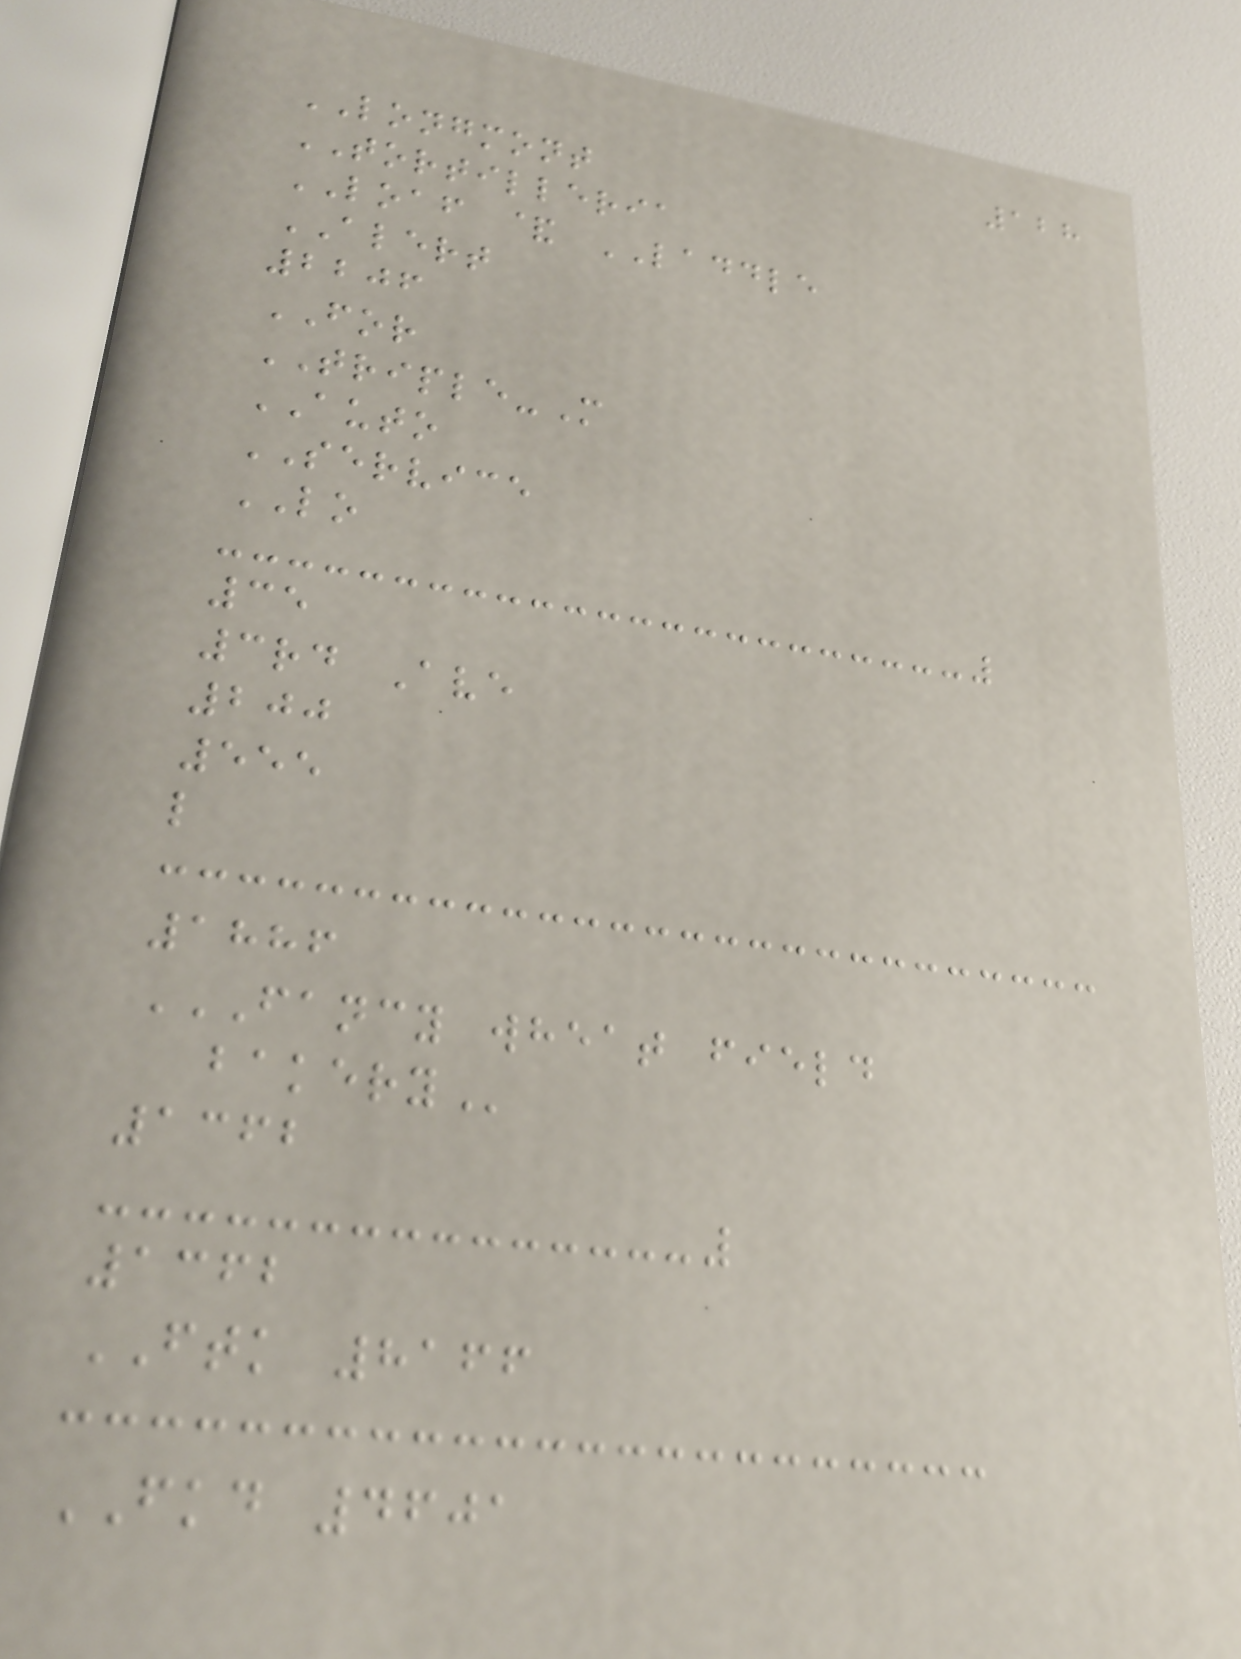128
LONGMONT
TORTILLERIA
LOAF & LADDLE
ALERT
2206
FOR
TRIPLE-M
AUTO
SERVICE
LO
35
3rd Ave
200
555
l
1886
FANCY WHEAT FIELD
BAKERY
1362
1362
FTK 8166
FKD 4601
